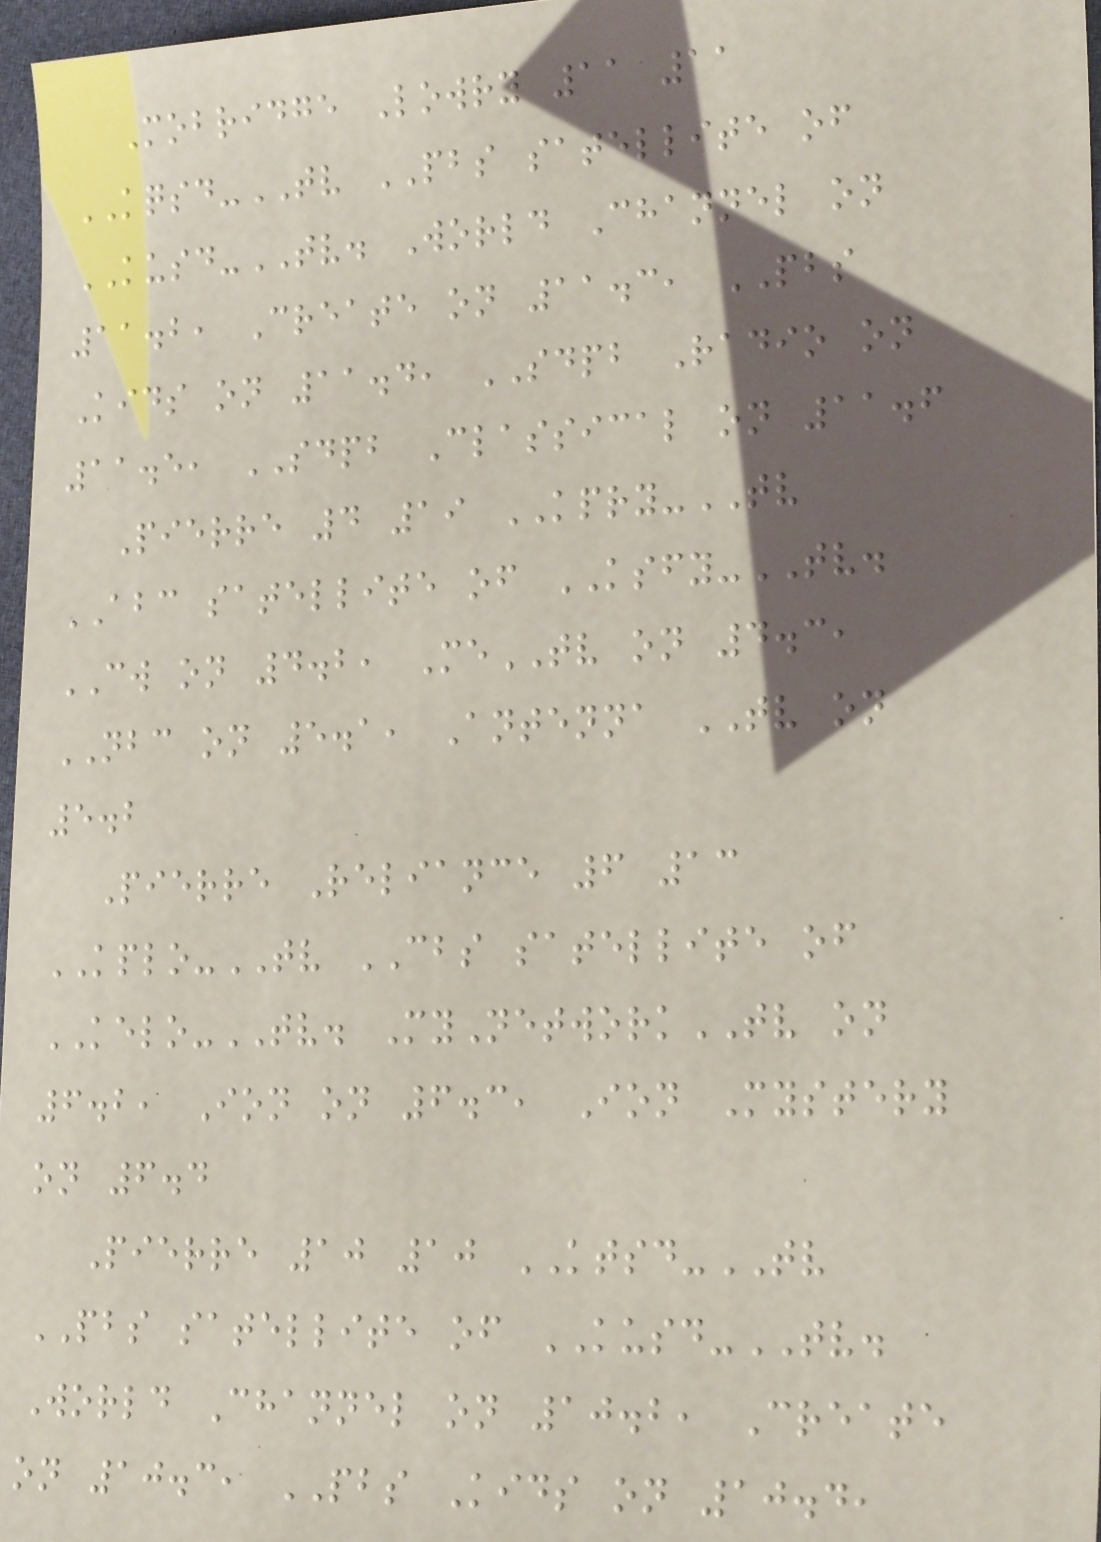Mobridge Lowry 11 11
KQSD-TV PBS satellite of
KUSD-TV. World Channel on
11.2, Create on 11.3, PBS
Kids on 11.4, SDPB Radio on
11.5, SDPB Classical on 11.6
Pierre 4 19 KPRY-TV
ABC satellite of KSFY-TV.
CW on 4.2, MeTV on 4.3,
NBC on 5.1, Antenna TV on
5.2
Pierre Reliance 6 13
KPLO-TV CBS satellite of
KELO-TV. MyNetworkTV on
6.2, Ion on 6.3, Ion Mystery
on 6.4
Pierre 10 10 KTSD-TV
PBS satellite of KUSD-TV.
World Channel on 10.2, Create
on 10.3, PBS Kids on 10.4,
